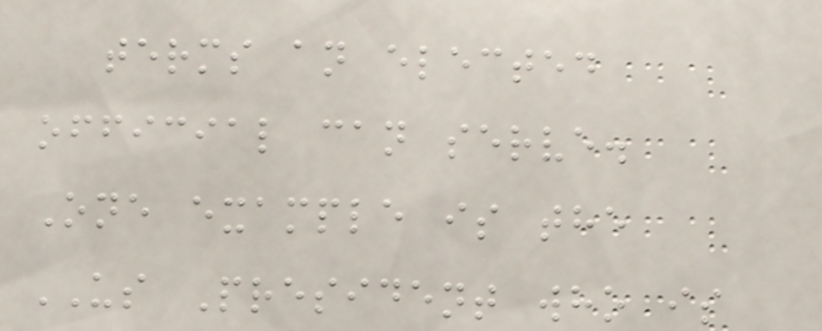terms an elected
official can serve.
One example is the
US President who is
